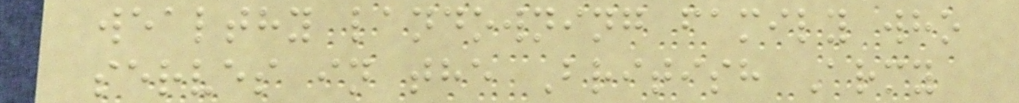wealthy landowning family who
serves in the British Army
